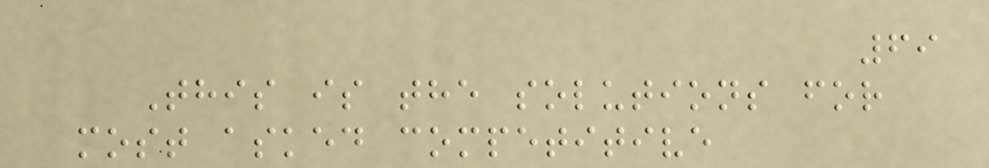69
This is the solutions for
most asked competitive
